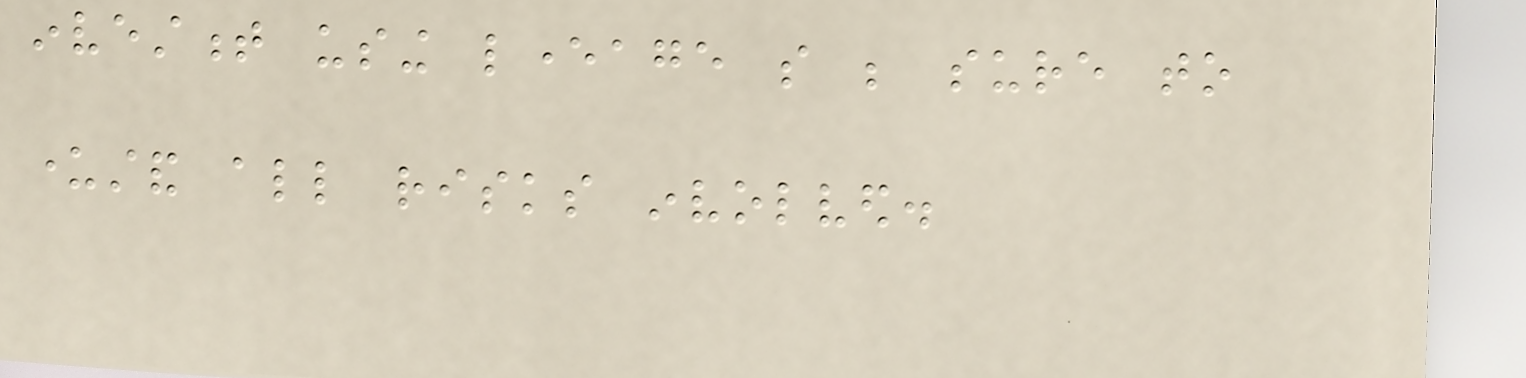investment using leverage so be sure to
understand all risks involved.
